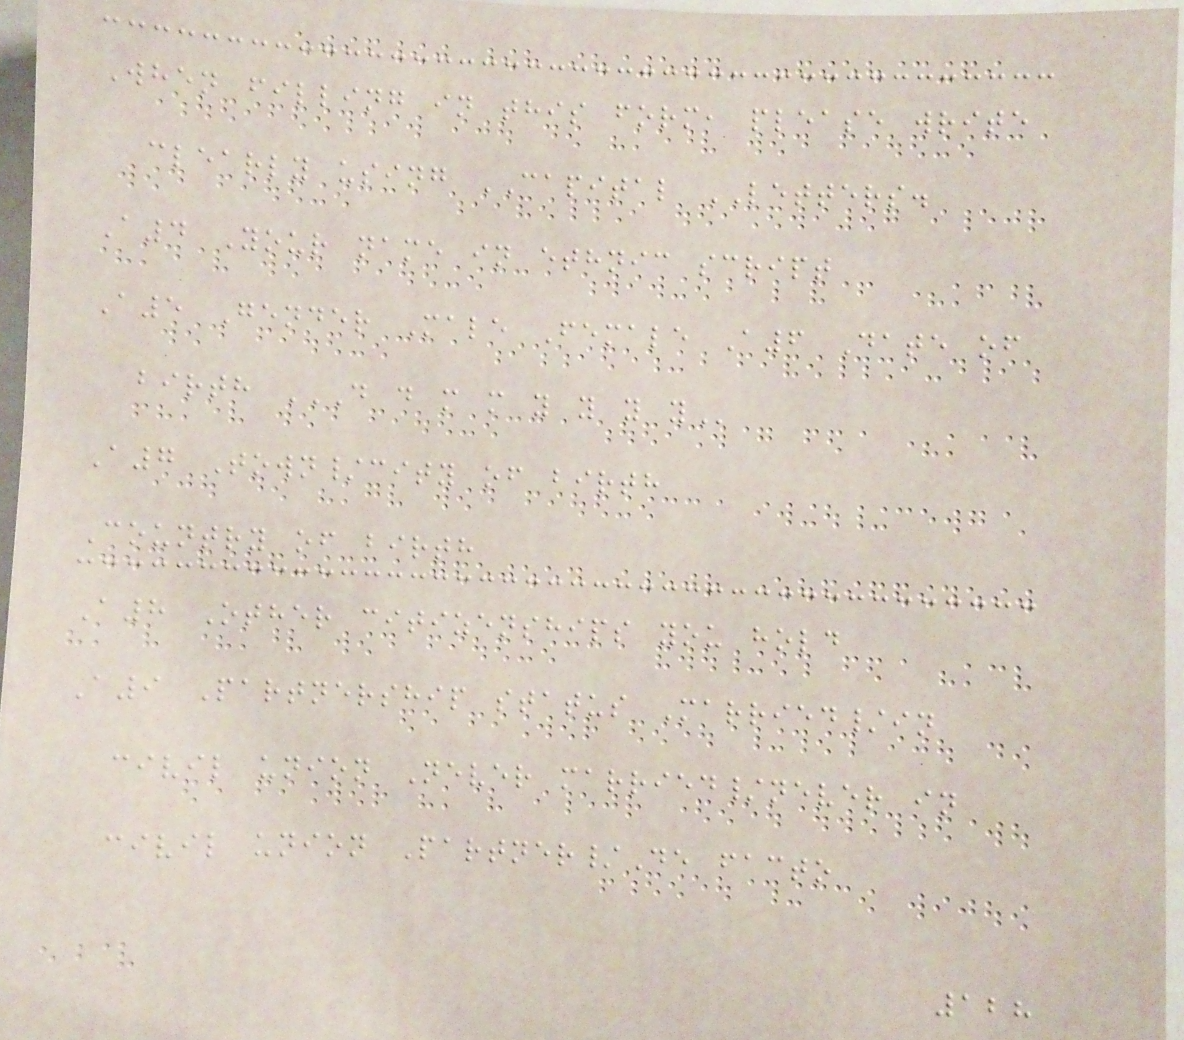When filling in this form, please write
clearly using CAPITAL LETTERS.
A4 Your name in ethnic script
A5 Gender Male Female A6 Date of
birth D D M M Y Y Y Y
A7 Town/city of birth
Country of birth
A8 Other citizenships you hold
A9 Partnership status Married/in
civil union Never married/never in
civil union Partner/De facto
128
